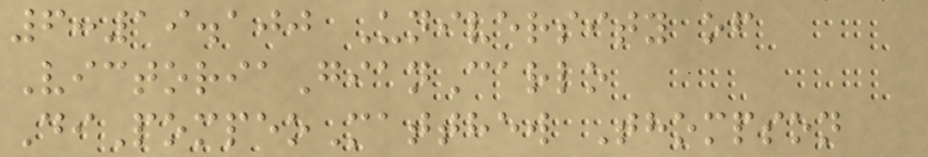6:19.100 University of
VictoriaGianCarlo
DiPompeoMatthew Thompson
